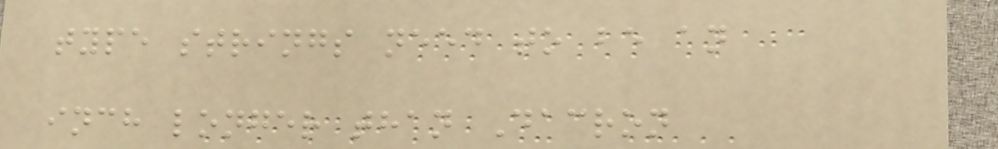type strings need to be an
inch longer than Dacron
